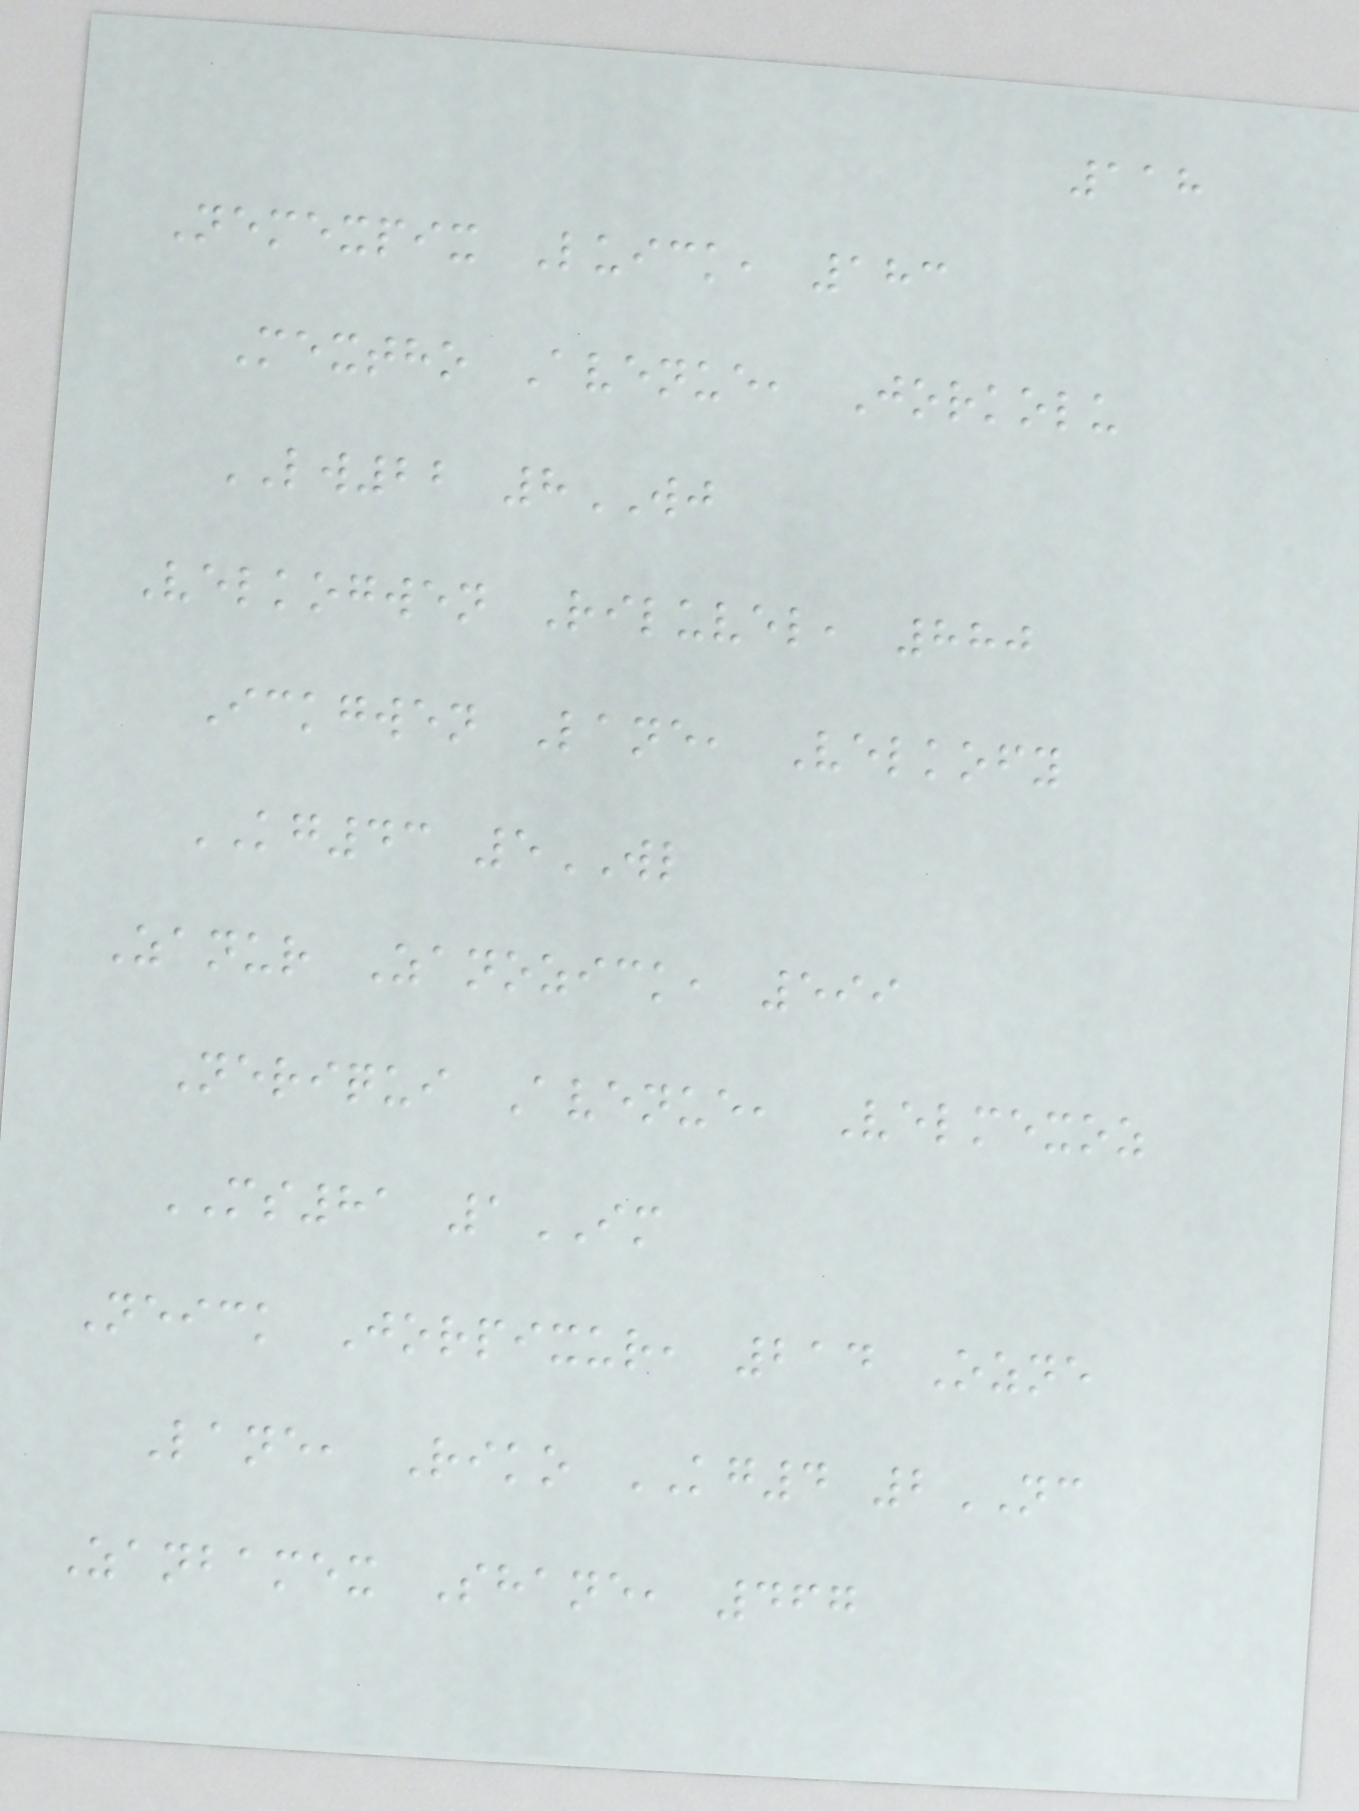118
Nemexpix Luick, 183
Mextho Avenue, Jorkolu
LW22 8WJ
Velkogwen Riluvel, 880
Ickgwen Lane, Velkofy
KG43 5WL
Zanur Zanozick, 599
Neriqui Avenue, Velmexoz
MS81 1IM
Neick Jorpixur, 214 Ozne
Lane, Riko KG4 2NC
Zanbamex Shane, 467
